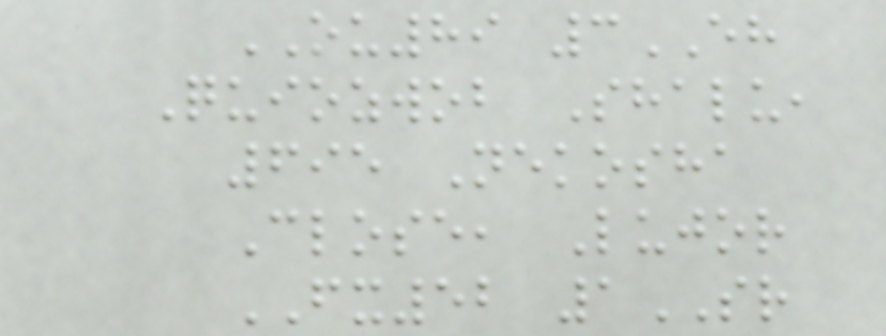OU89 3EH
Quiozwob Shalu,
695 Nekosha
Close, Lujor
FX52 1SR
